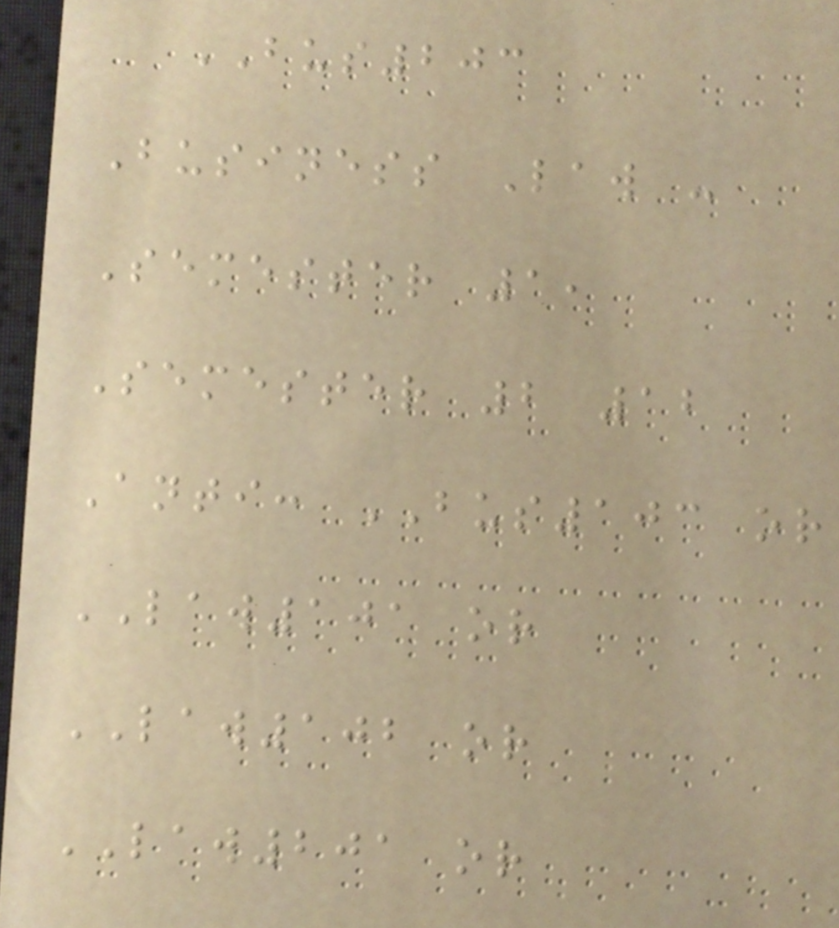BUS203
Business Law -
Semester 1,
Semester 2 12
Anti: BUS103 or
LAW101 or
LAW102 or
LAW201 or
